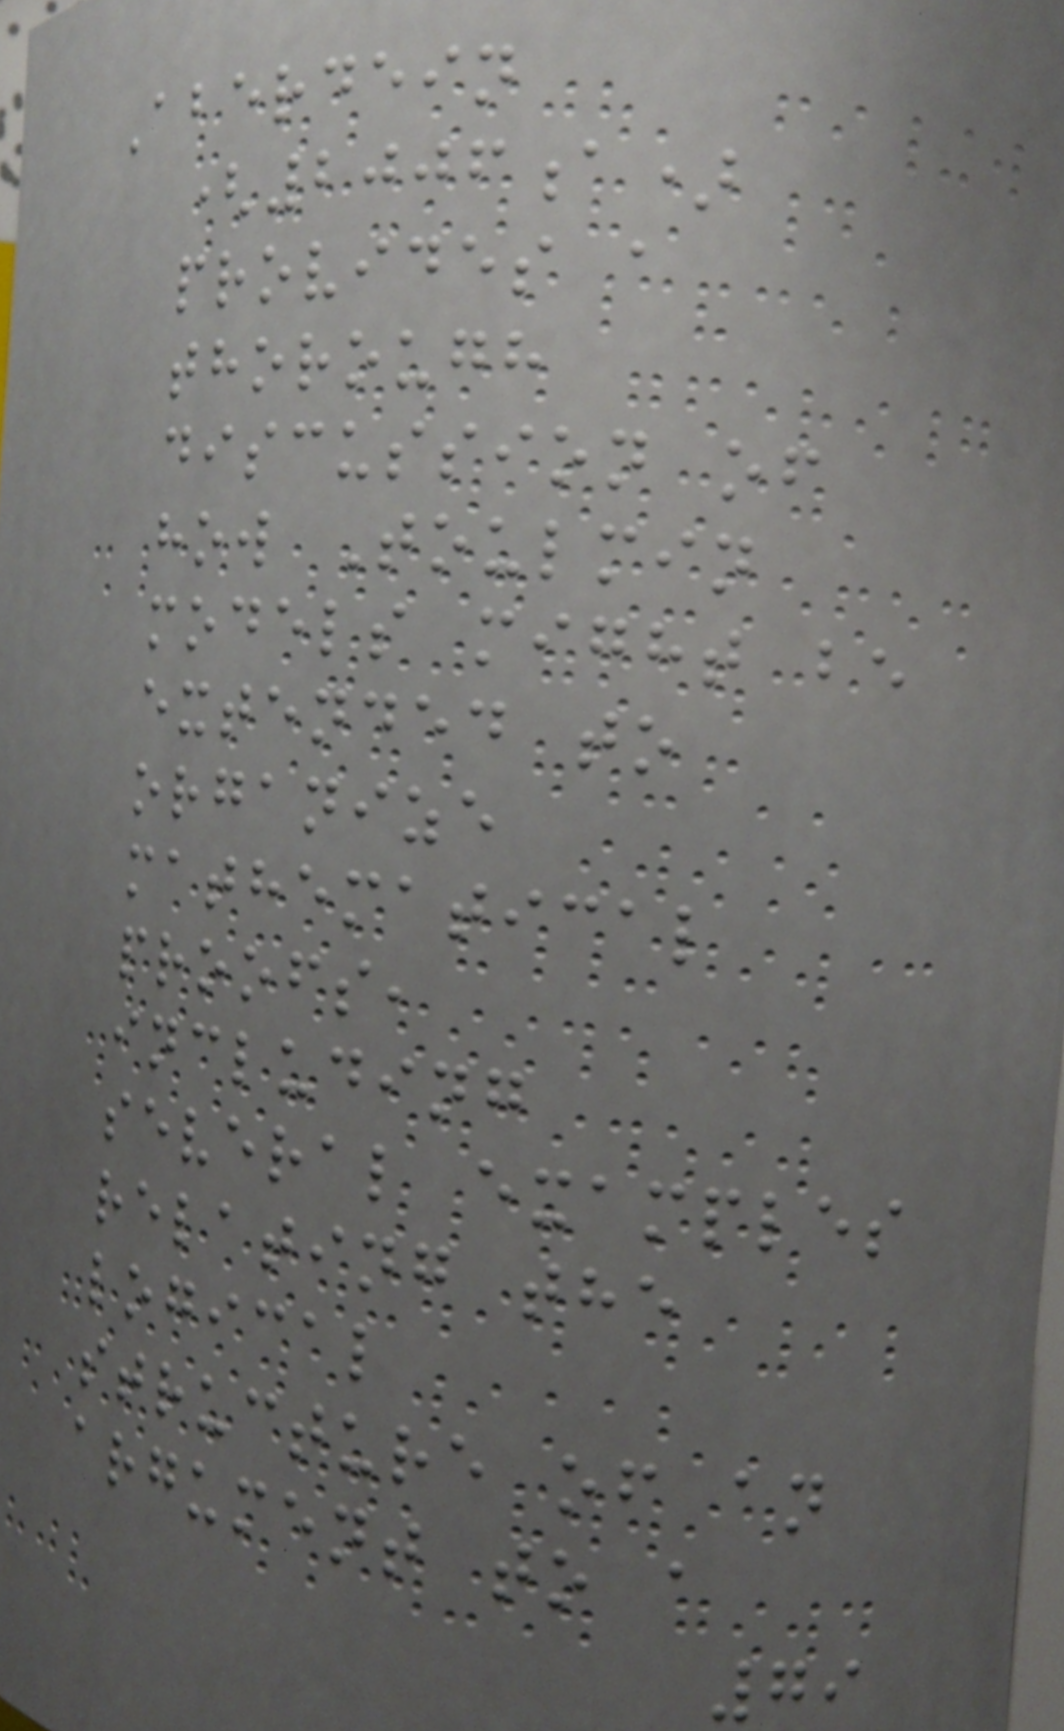Aberdein
(2006a)
provides a
thorough
discussion of
how Toulmin
models might be
extended to
organize
mathematical
proofs,
including
several examples
relating the
logical
structure of an
argument to a
79
